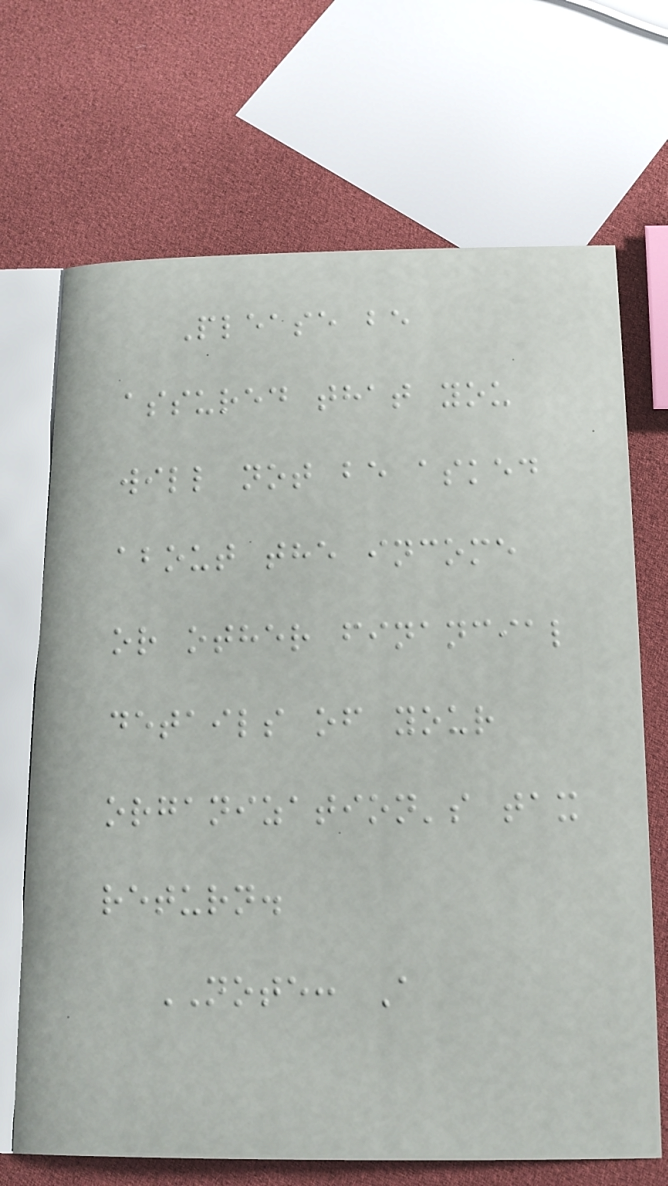Please be
assured that you
will not be asked
about the income
or other financial
details of your
organization's tax
return.
NOTE: A
